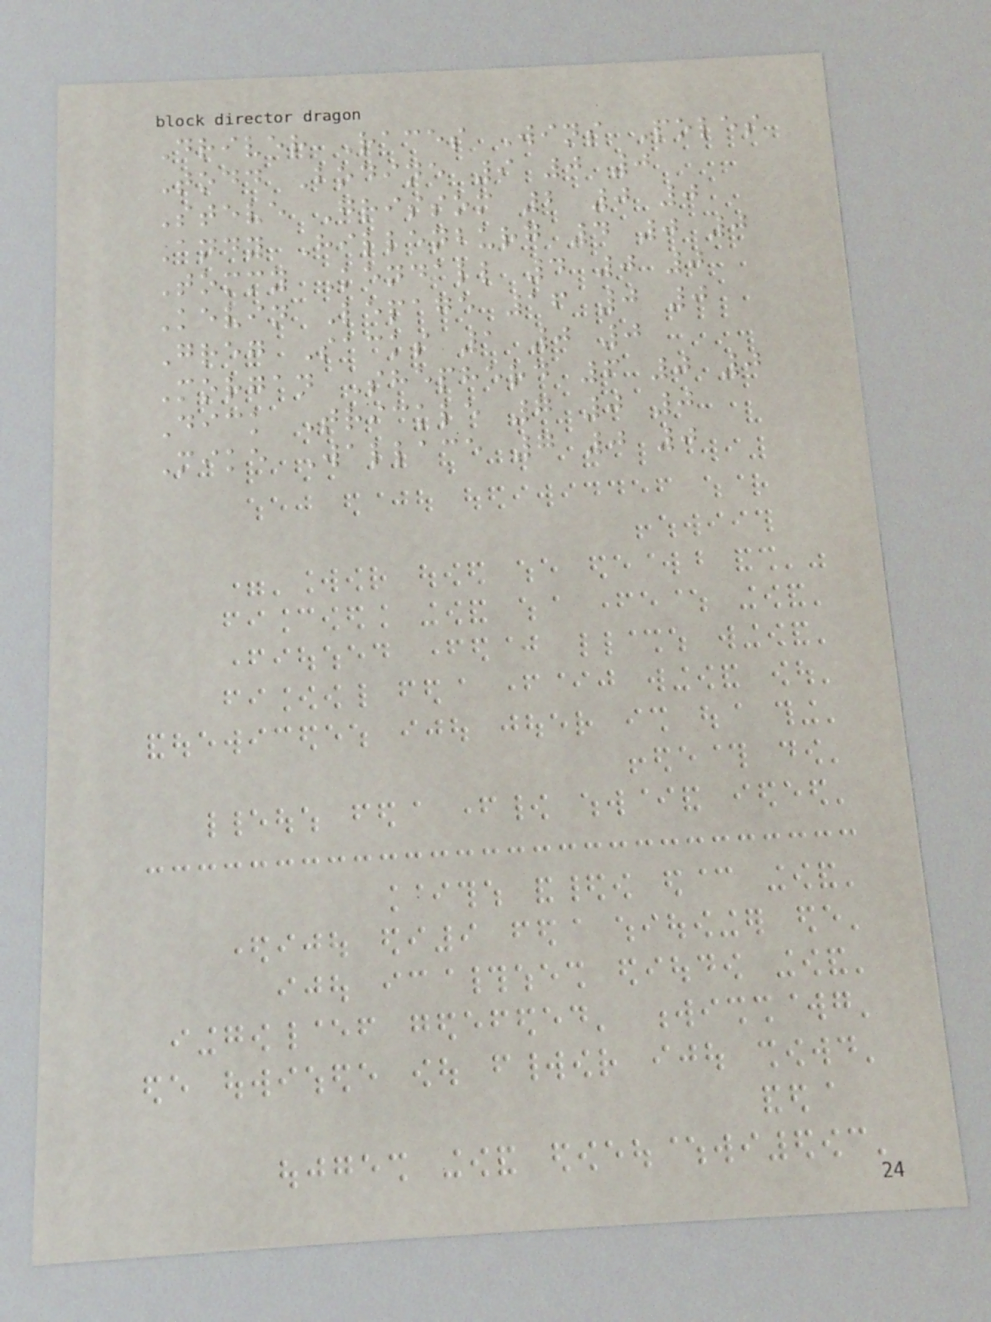Driver Races Wins Poles
Todd Bodine 9 0 0
Steve Grissom 2 0 0
Andy Hillenburg 4 0 0
Tommy Kendall 4 0 0
Kevin Lepage 16 0 0
Greg Sacks 1 0 0
Morgan Shepherd 6 0 0
Dick Trickle 7 0 0
Mike Wallace 7 0 0
